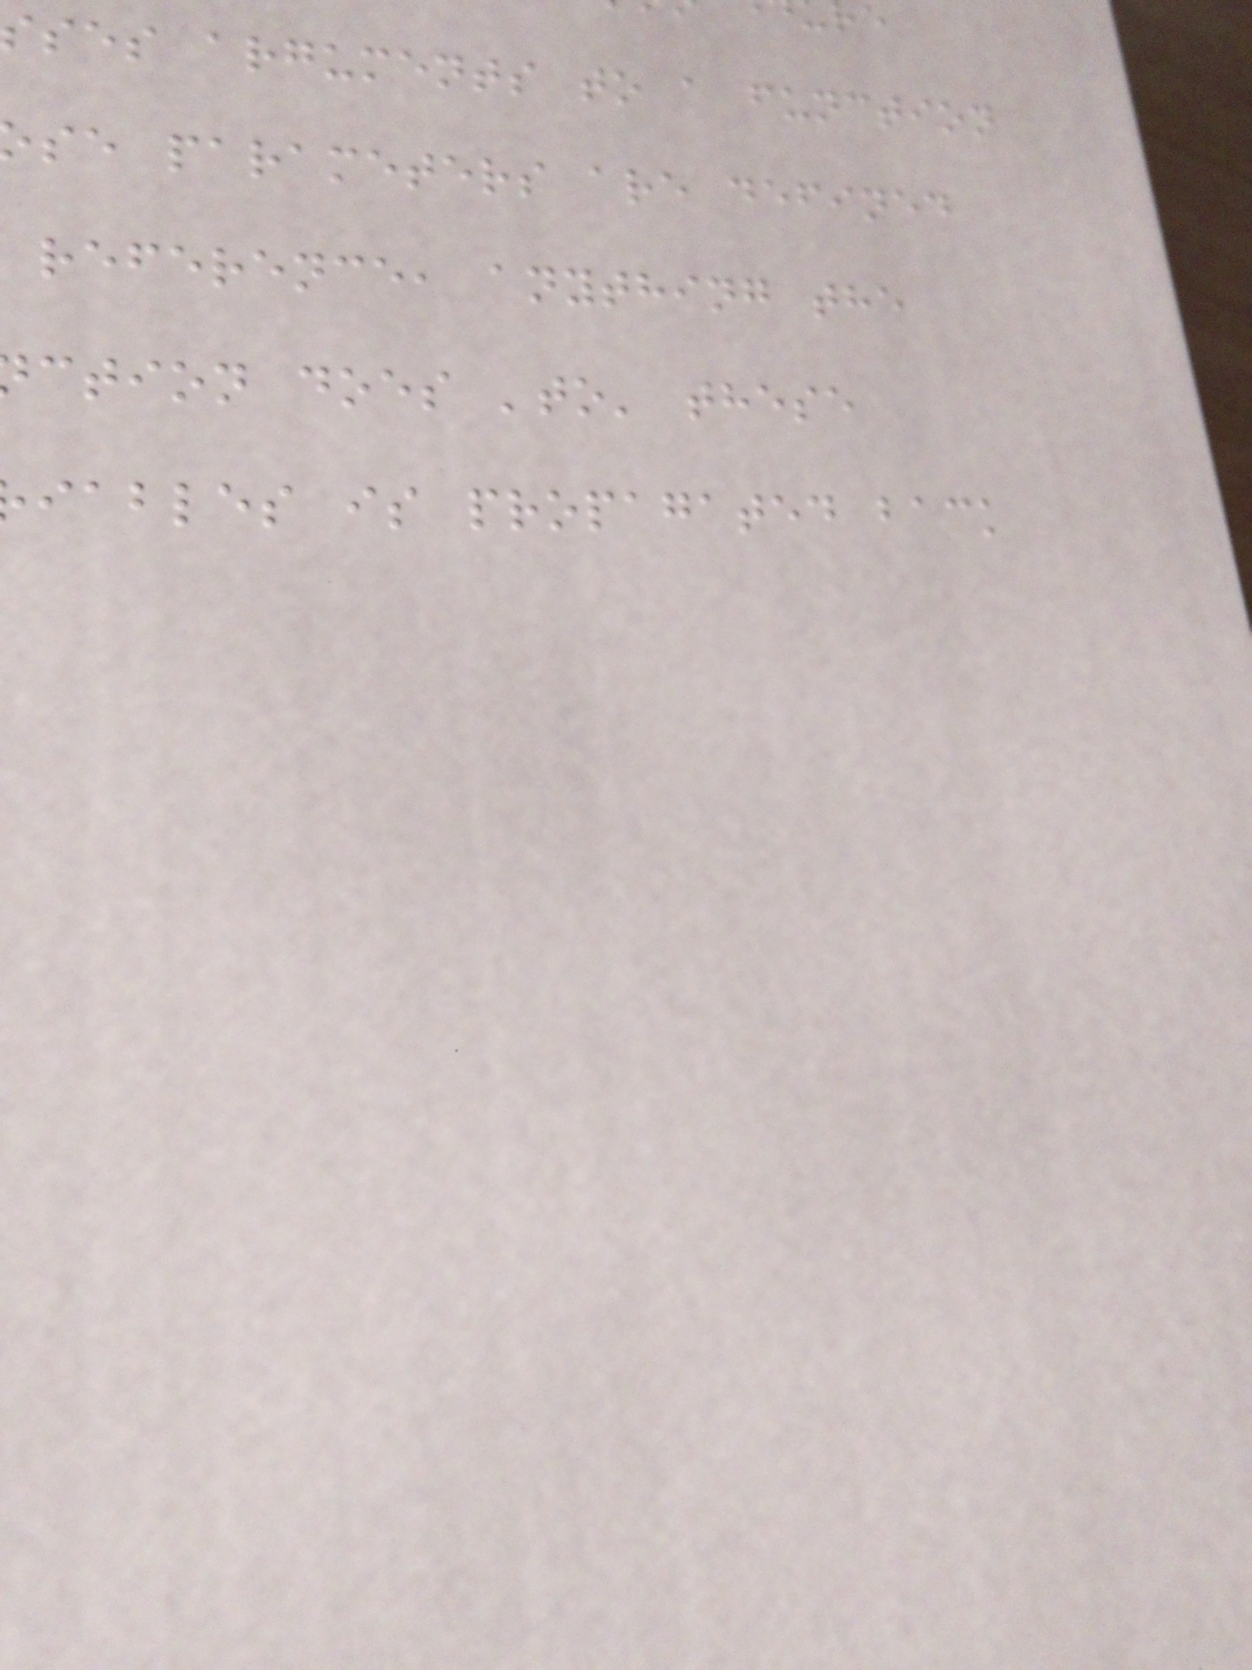ses arguments to a function
se parameters are defined
reference, anything the
ction does 'to' these
iables is propagated back
